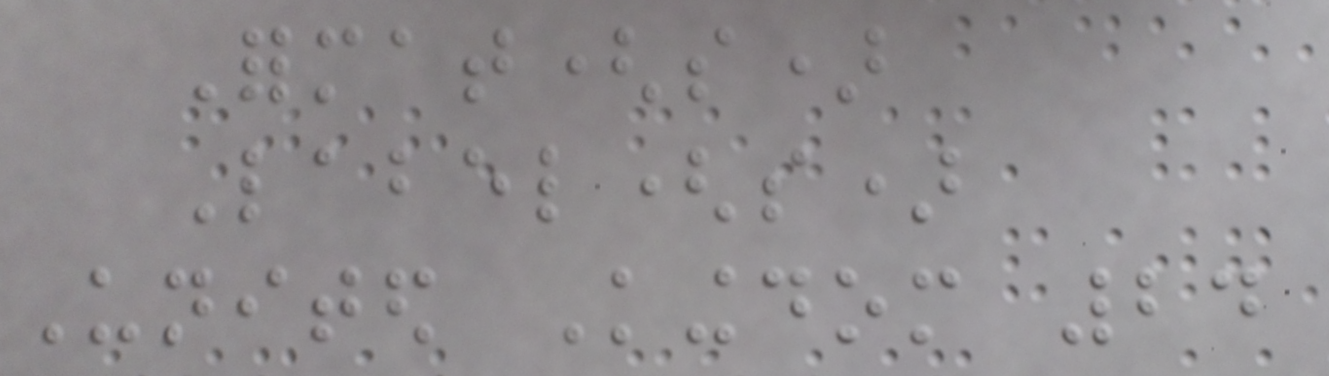Format(s)
Label(s)
United Kingdom 24
